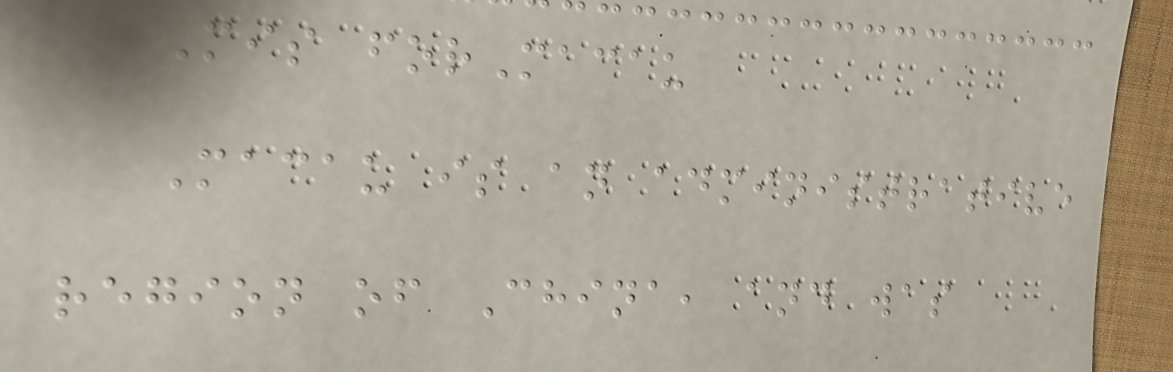Mis forMacau
Macau is an administrative
region of China, and was
